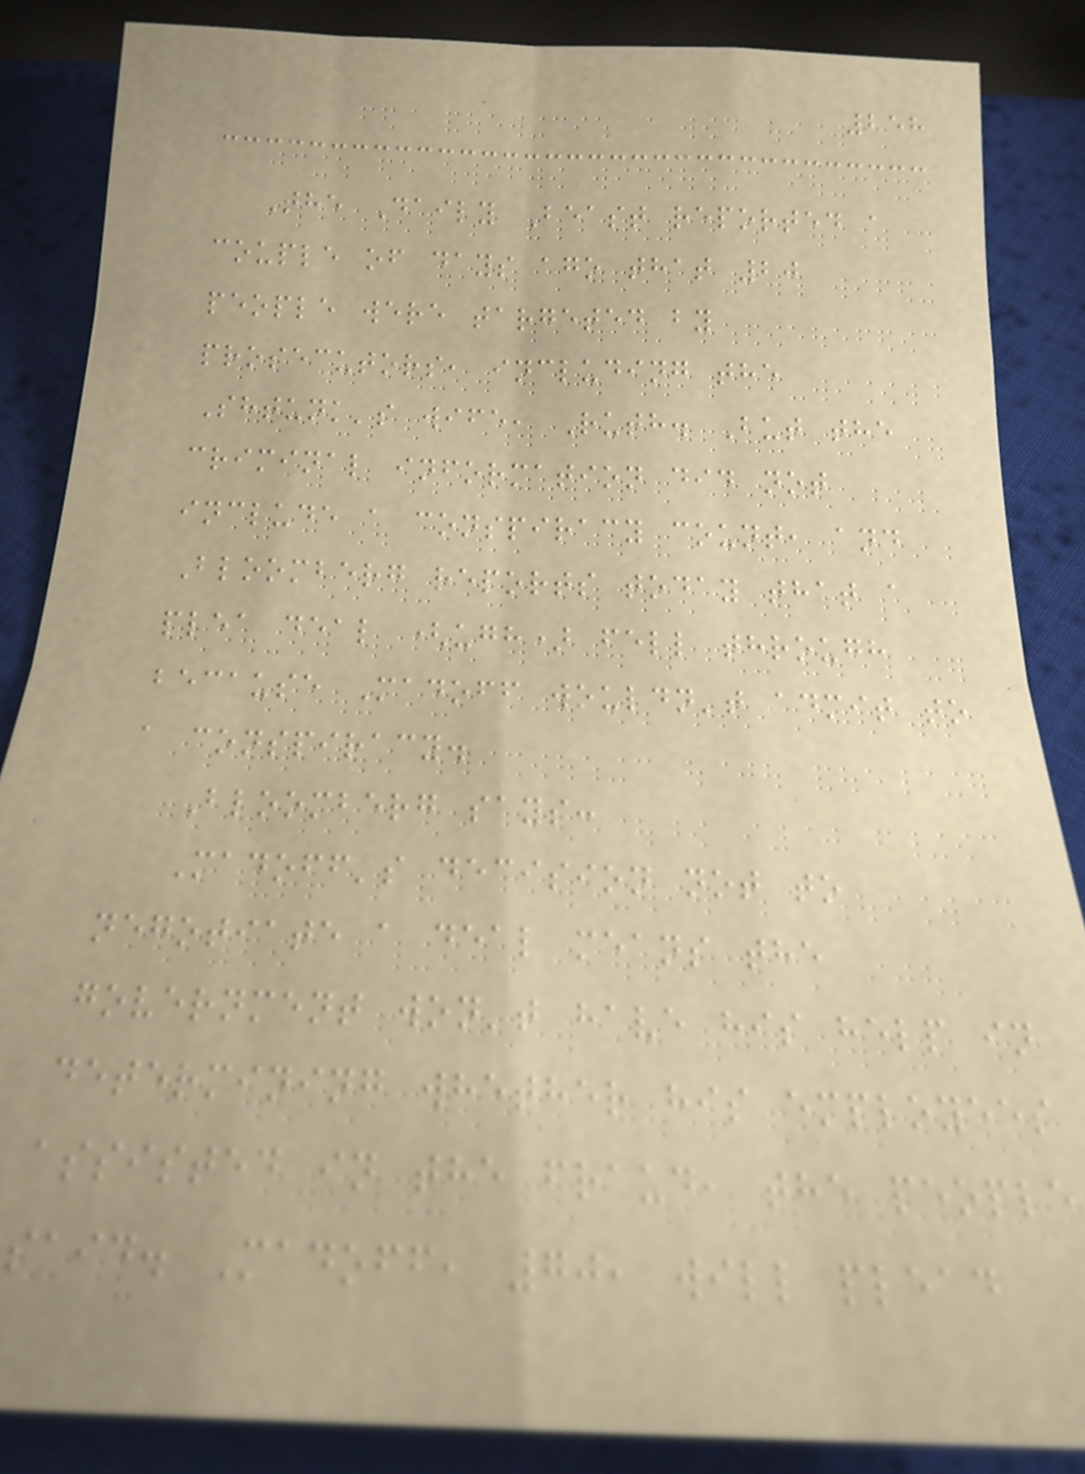258
The Daily Beast reported a
couple of days ago that 20
people were targeted by
prosecutors, including the
Shtunk's wife, Ruth. But the
criminal information did not
include a conspiracy count, and
Bloomberg reports today that a
plea deal (ugh) fell through
because Madoff wouldn't admit to
a conspiracy.
Bloomberg says:
Madoff's decision not to
negotiate a deal means the
government won't have his help in
determining whether his employees
assisted in the fraud, the people
said. Madoff, 70, will plead
